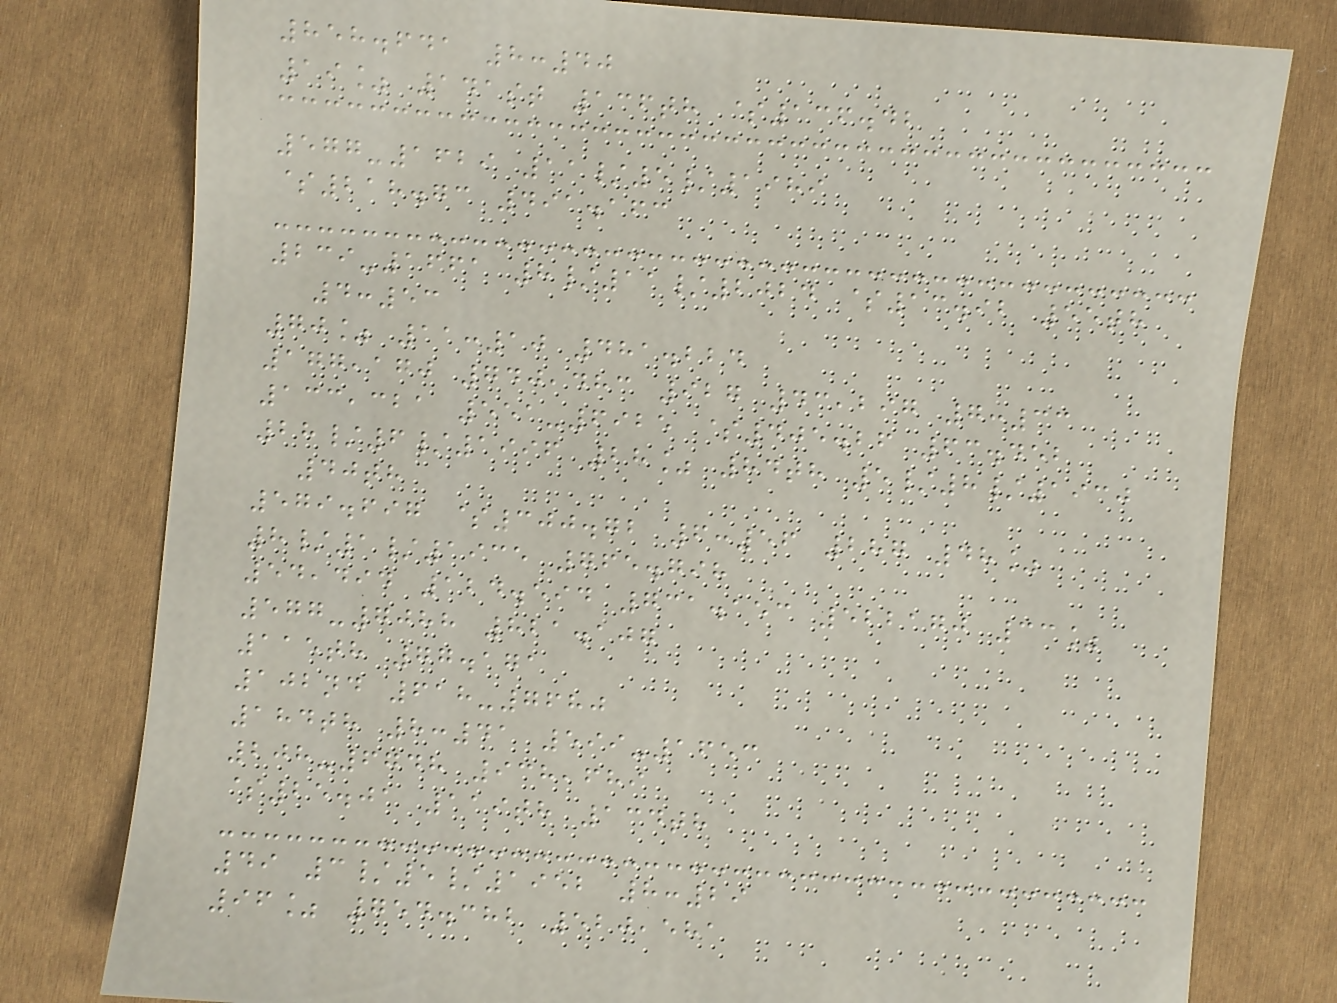858.641 8:40
19% 141st 136th $136.42
577-1629 11/5/1989
$218.73 491.163
239-1661 8/11/2024 $13.92 55th
4:53
70% 11:10 481.224
177,170 740,483 927 43,297 7:33
133,321 551-6925 $405.26 63.452
28/6/1996 28% 84th 5/8/1930
40th
579.697 $300.72 6:56 287 48%
8/1/1935 765.798
54,494 124.594 731.153 522170 33%
577-7088 821.107
115th 77.171
102nd 618-7680
184th 8:41 599-1653
208-6748 938,689
$25.01 119th 134th
49 3/5/1952 8:29
96% 754.382 520,581
